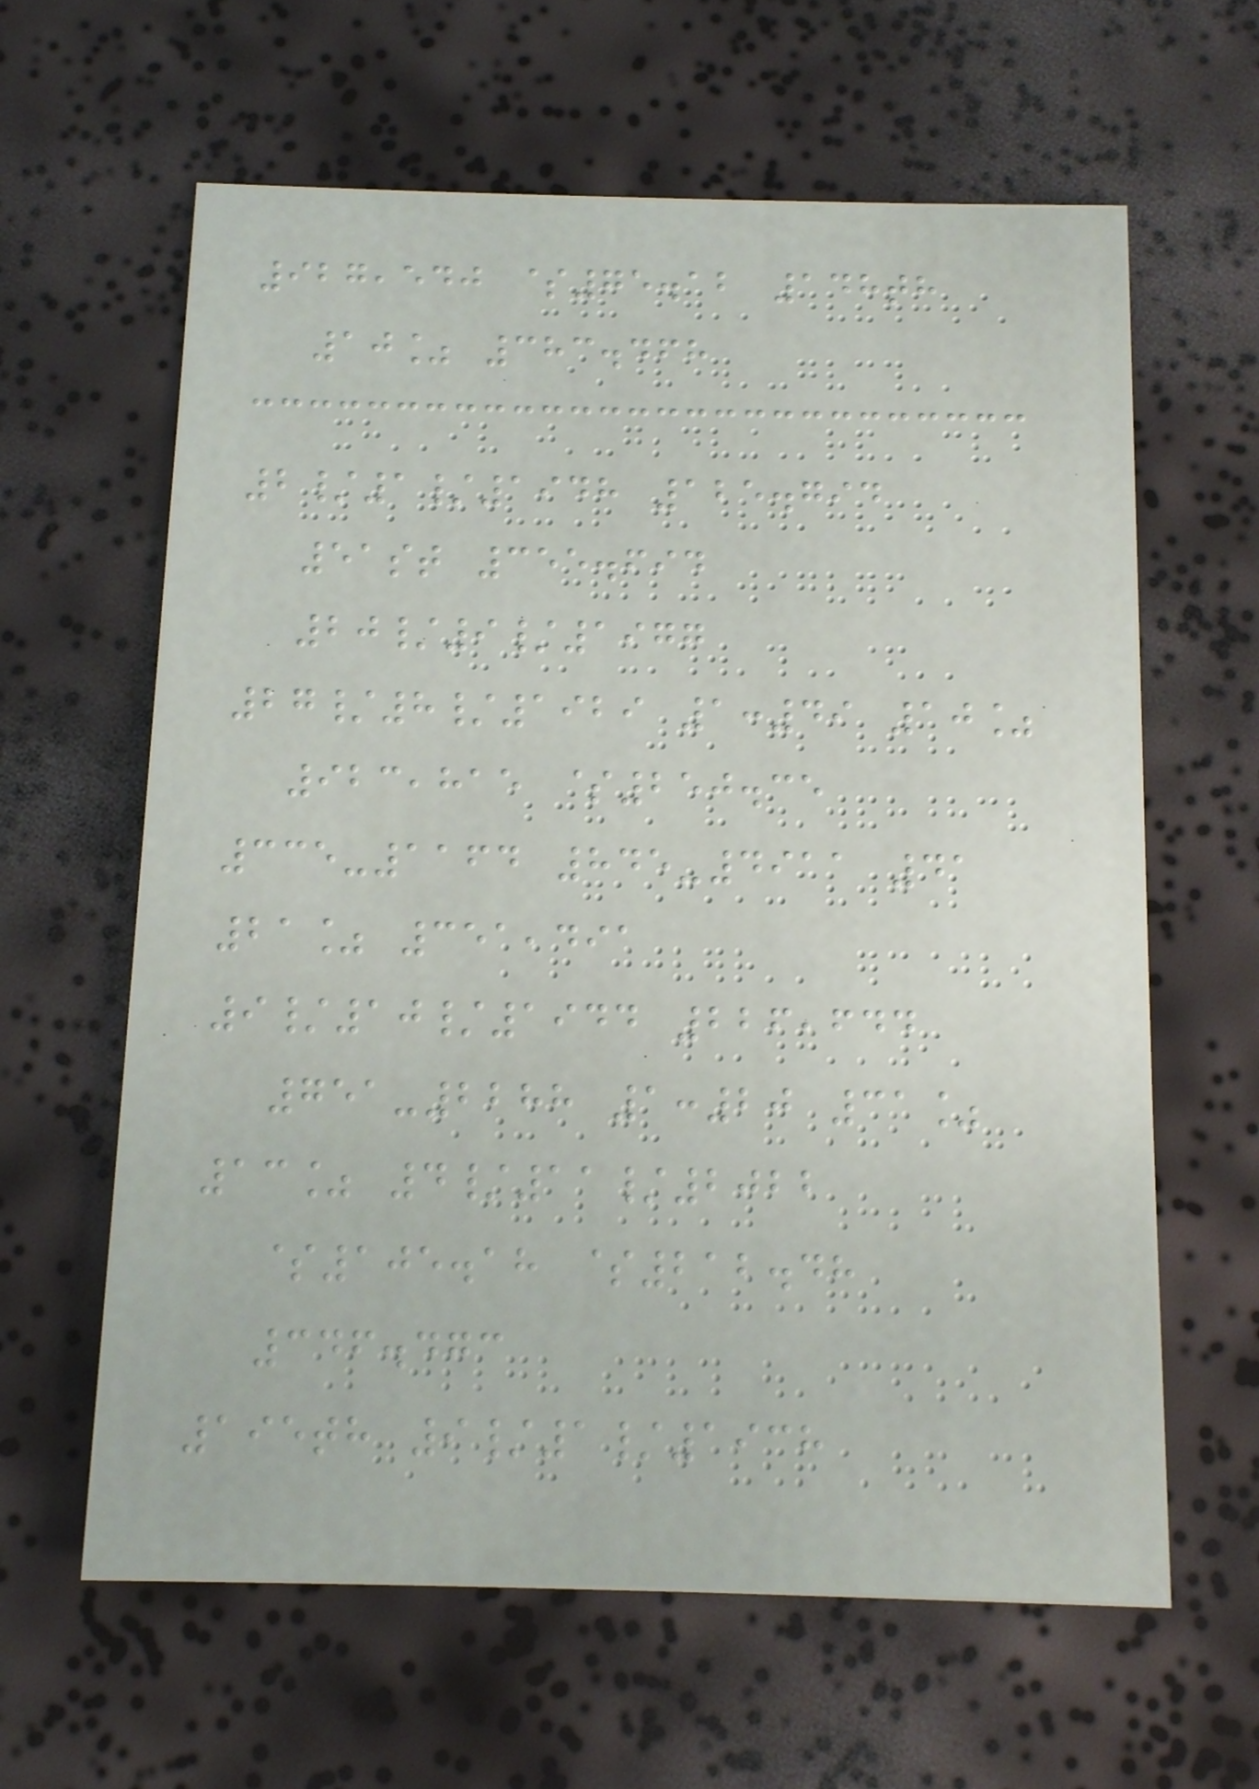927,540 $75.12 148th
10% 383.468
2/1/1948 125.794
51st 355.694
20/9/1977
27/8/1929 1:49 10%
923,815 $250.35
335-1164 845-4911 41
21% 351,491
9/10/1944 226,644
751-2288 1:20 31%
13% 4/11/2022
$105.18 $212.48
346.473
195th 9/1/1938
